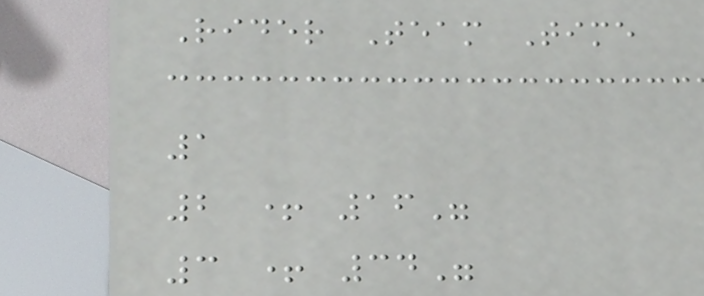Rider Team Time
1
2 + 16"
3 + 34"
